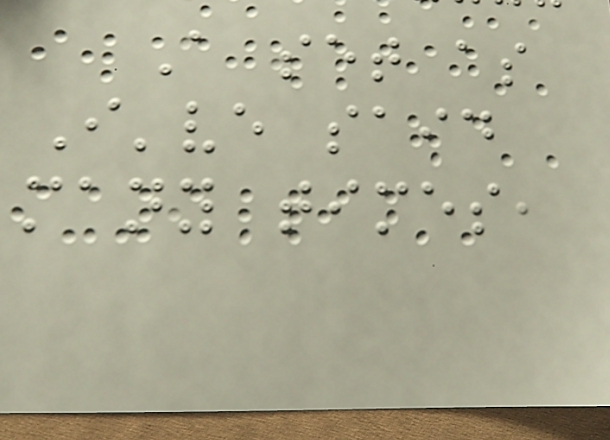A set as
I've said
many times,
